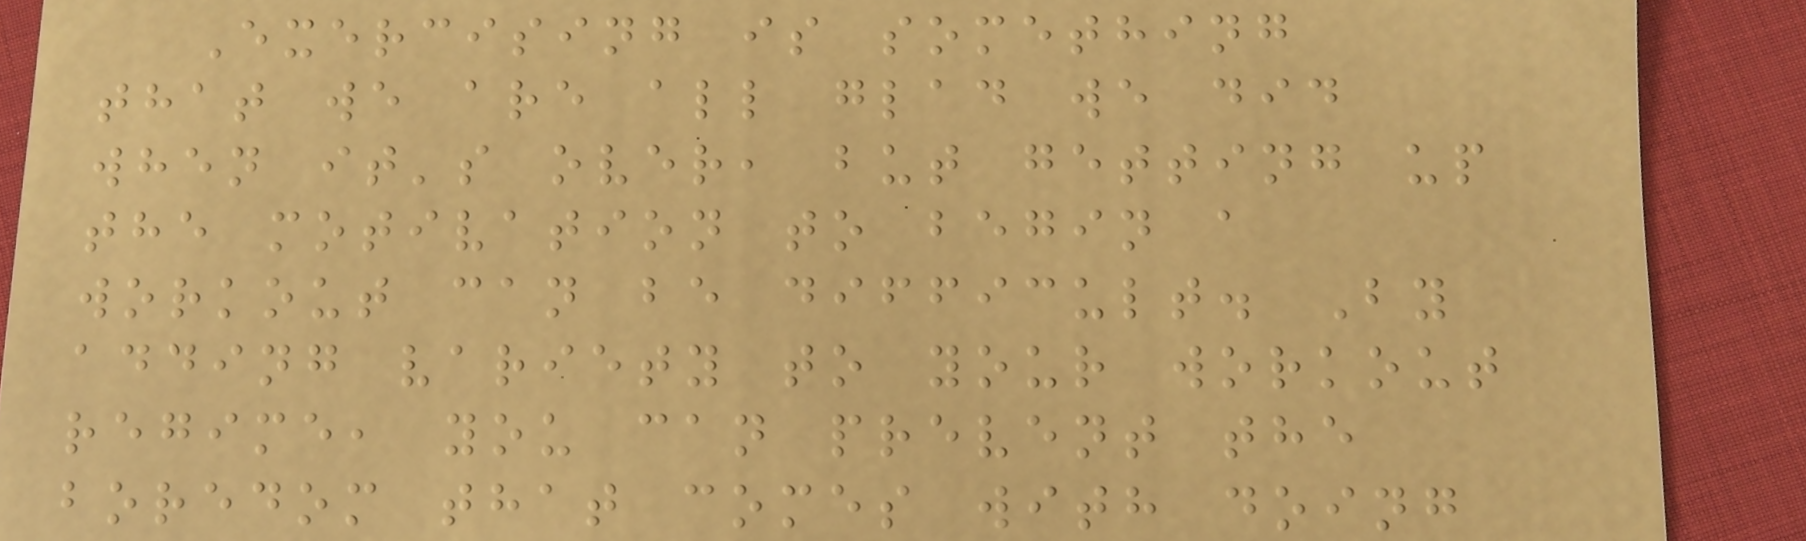Exercising is something
that we are all glad we did
when it's over, but getting up
the motivation to begin a
workout can be difficult. By
adding variety to your workout
regime, you can prevent the
boredom that comes with doing
